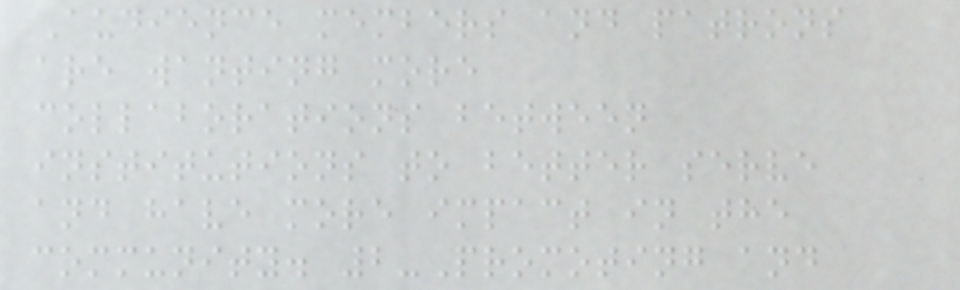Audience members and patrons
are wanting more
collaborations between
institutions to better serve
and have more impact in the
community. 2-Promoting and
